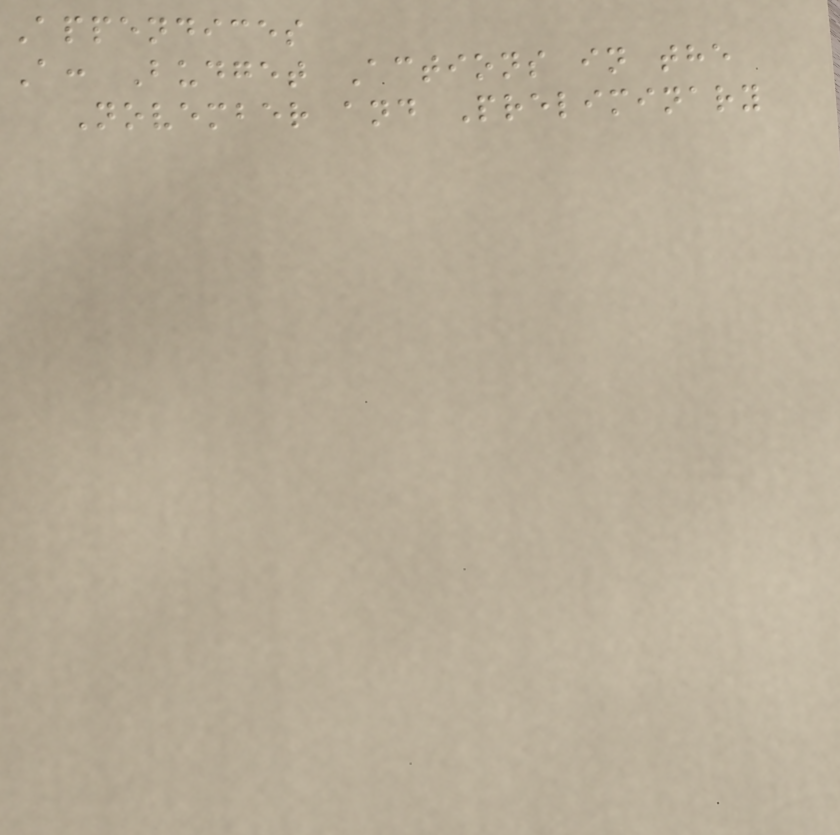Appendices
A: Budget Actions in the
November and Preliminary
